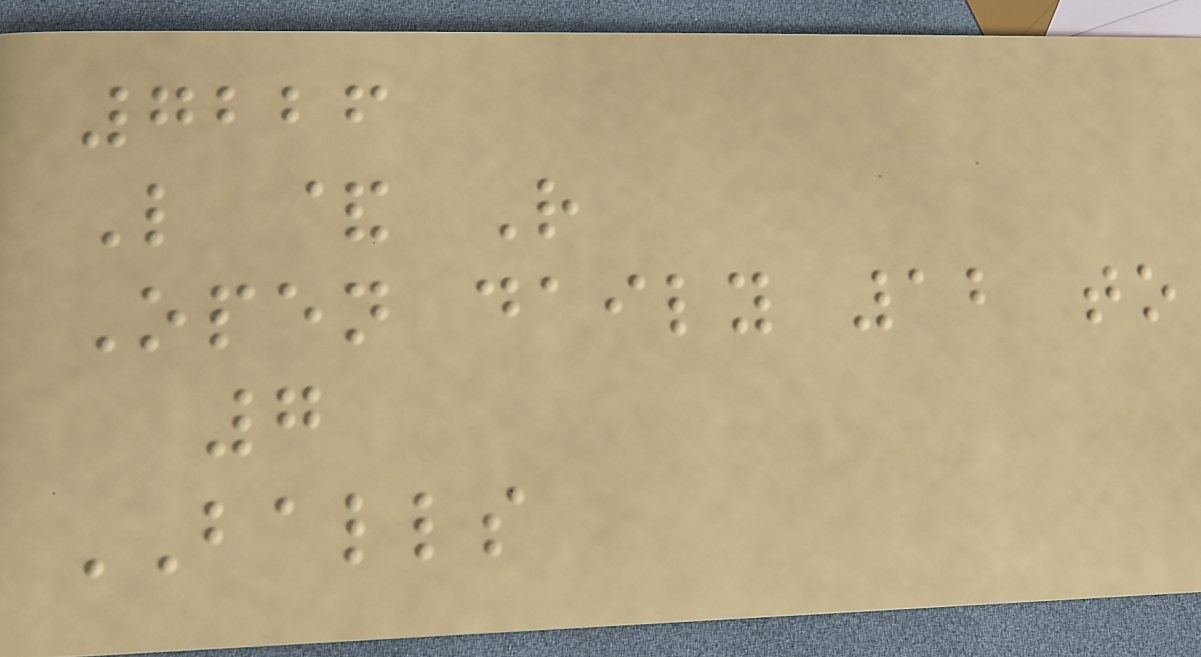7226
L & R
Open daily 12 to
7
BALLS
